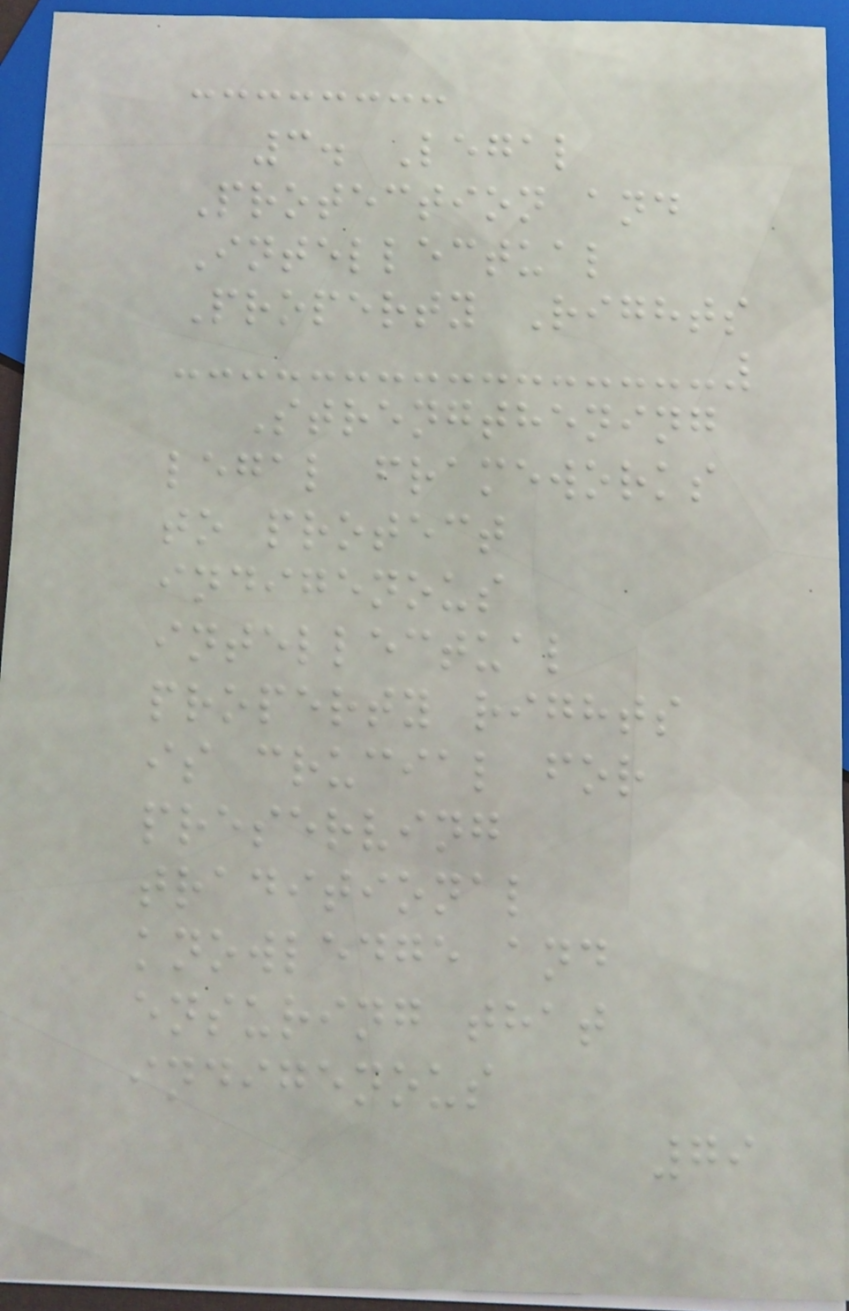3. Legal
Protection and
Intellectual
Property Rights
Strengthening
legal frameworks
to protect
indigenous
intellectual
property rights
is crucial for
preserving
traditional
knowledge and
ensuring that
indigenous
79
